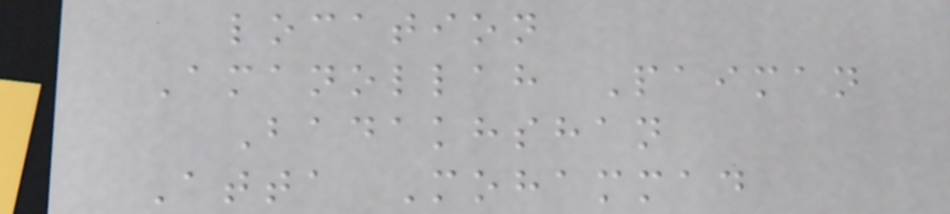location
Amanollah Paiman
Badakhshan
Atta Mohammad
